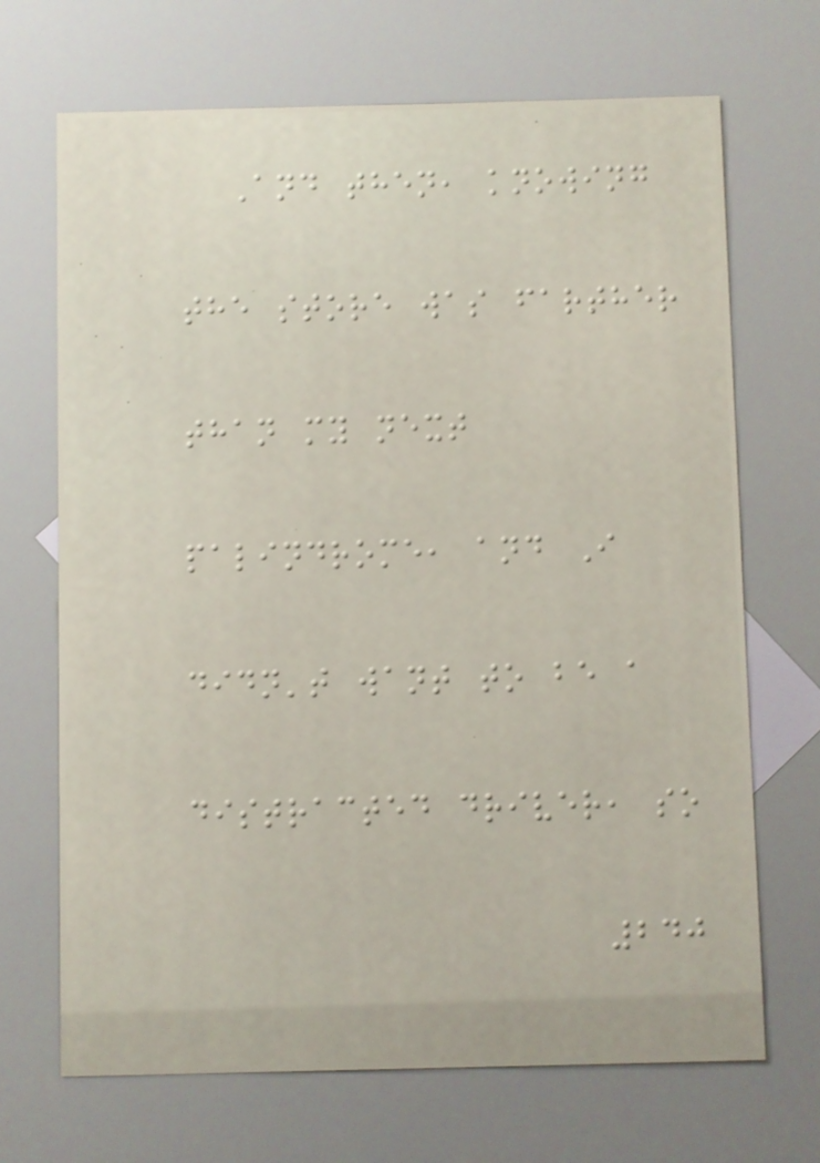And then, knowing
the store was farther
than my next
palindrome, and I
didn't want to be a
distracted driver, so
240
